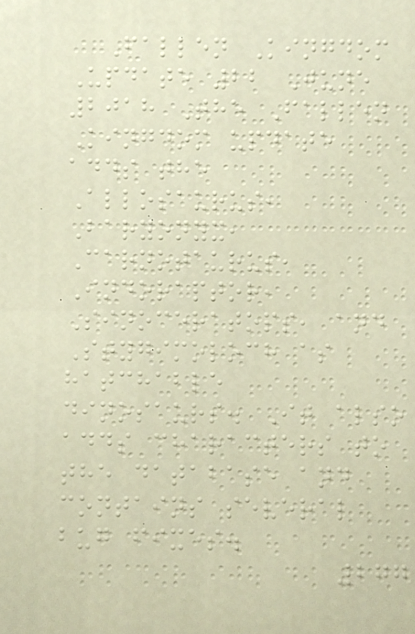Fallen Kingdom
Update 22 June
2018 The Fallen
Kingdom update
adds the
Allosaurus,
Baryonyx,
Carnotaurus,
Indoraptor,
Sinoceratops, and
Stygimoloch as
hatchable
dinosaurs. It also
adds characters to
the database and
contains several
bug fixes.
277
